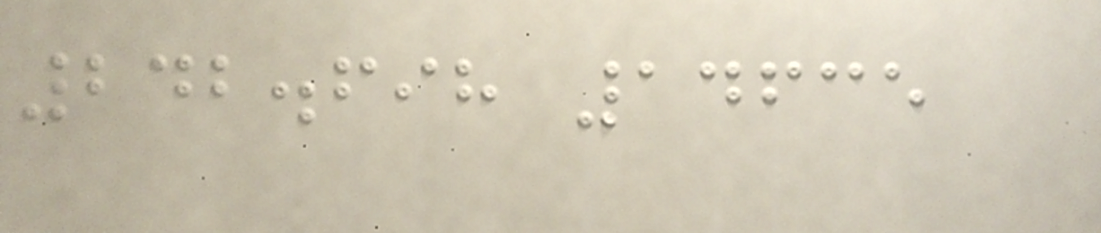242.698 14635
